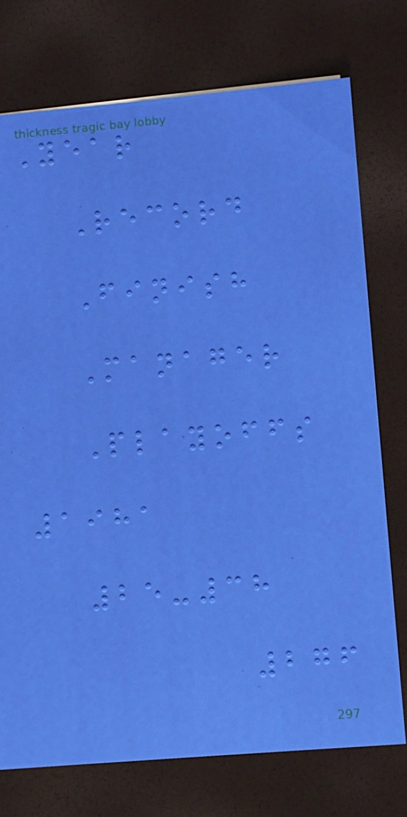Year
Record
Finish
Manager
Playoffs
1981
25-38
276
